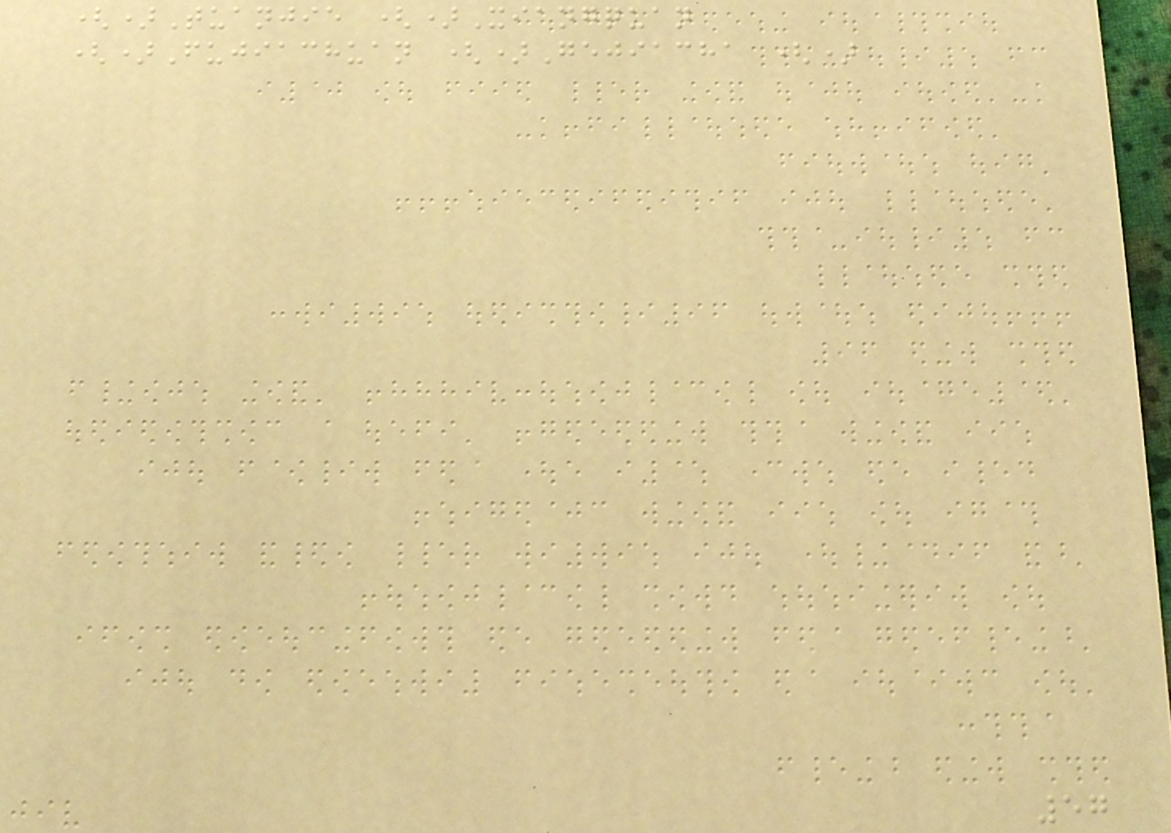()Tuanjie ()Xiangquan
()Fujiachuan ()Gejiacha ()
57
